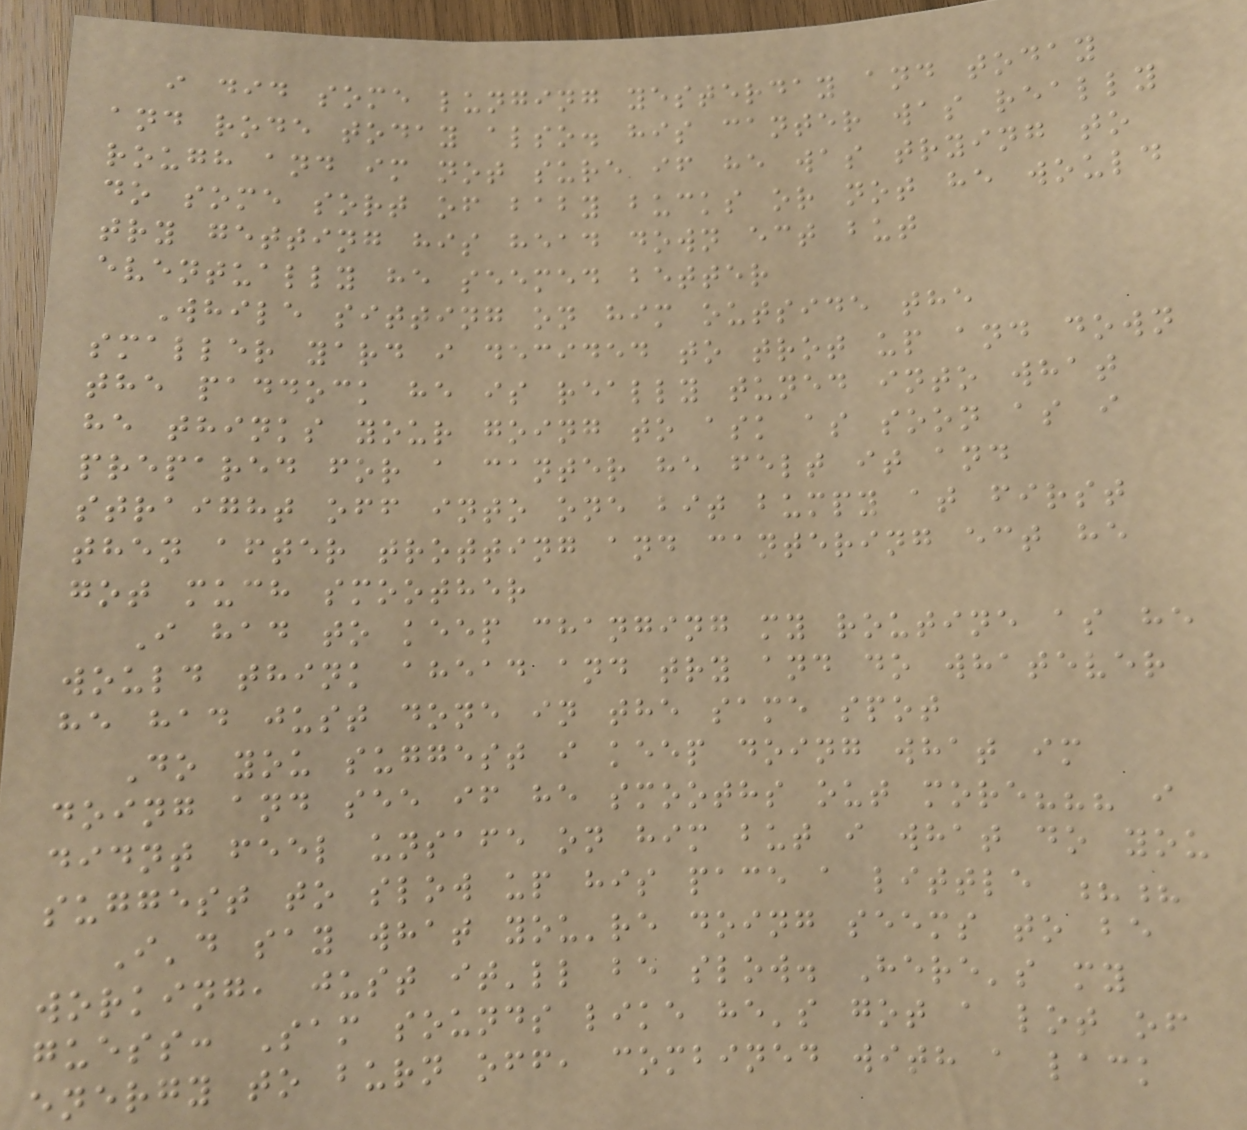i did some lunging yesterday and today
and rode today also. his canter was really
rough and im not sure if he was trying to
do some sort of baby bucks or not he would
try getting his head down ect but
eventually he seemed better
While sitting on him outside the
smaller yard i decided to trot up and down
the paddock he is really tuned into what
he thinks your going to ask as soon as i
prepared for a canter he felt it and
straight off into one bit bumpy at first
then after trotting and cantering ect he
got much smoother
I had to keep changing my routine as he
would think ahead and try and do whatever
he had just done in the same spot
Do you suggest i keep doing what im
doing and see if he smooths out more??? i
didnt feel unsafe on him but i what do you
suggest to slow up his pace a little ??
I'd say what you're doing seems to be
working, just it'll be slow. Here's my
guess: Sam sounds like he's got a lot of
energy to burn off, combined with a lack
